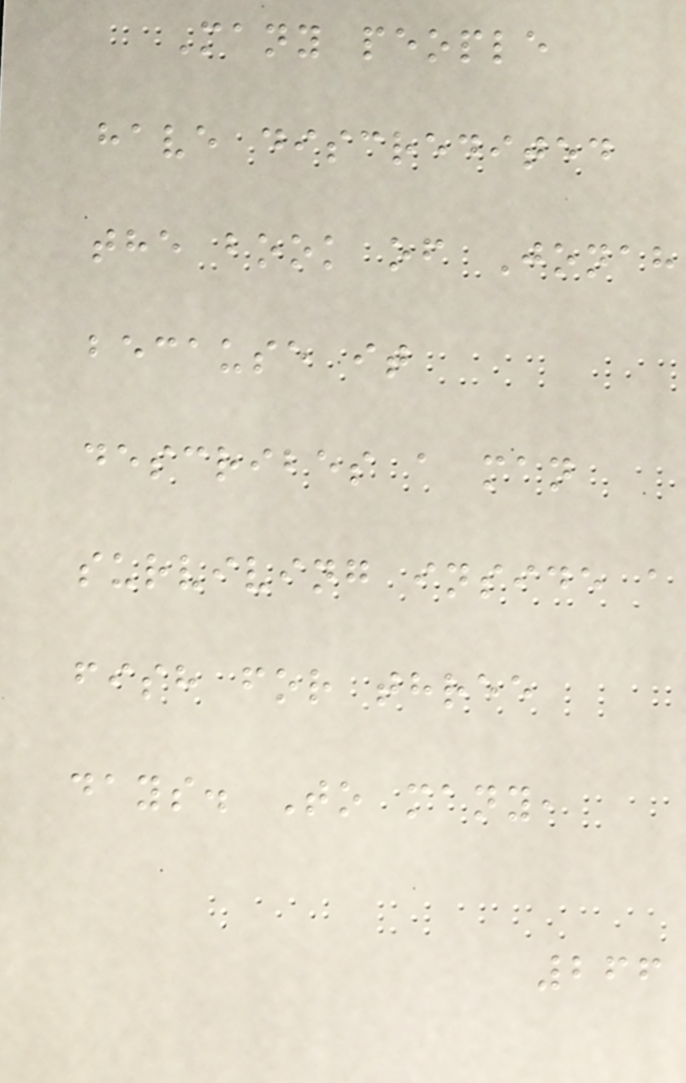Many people
have discredited
the book of Jonah
because it
describes a man
surviving inside a
fish for three
days. To many,
266
